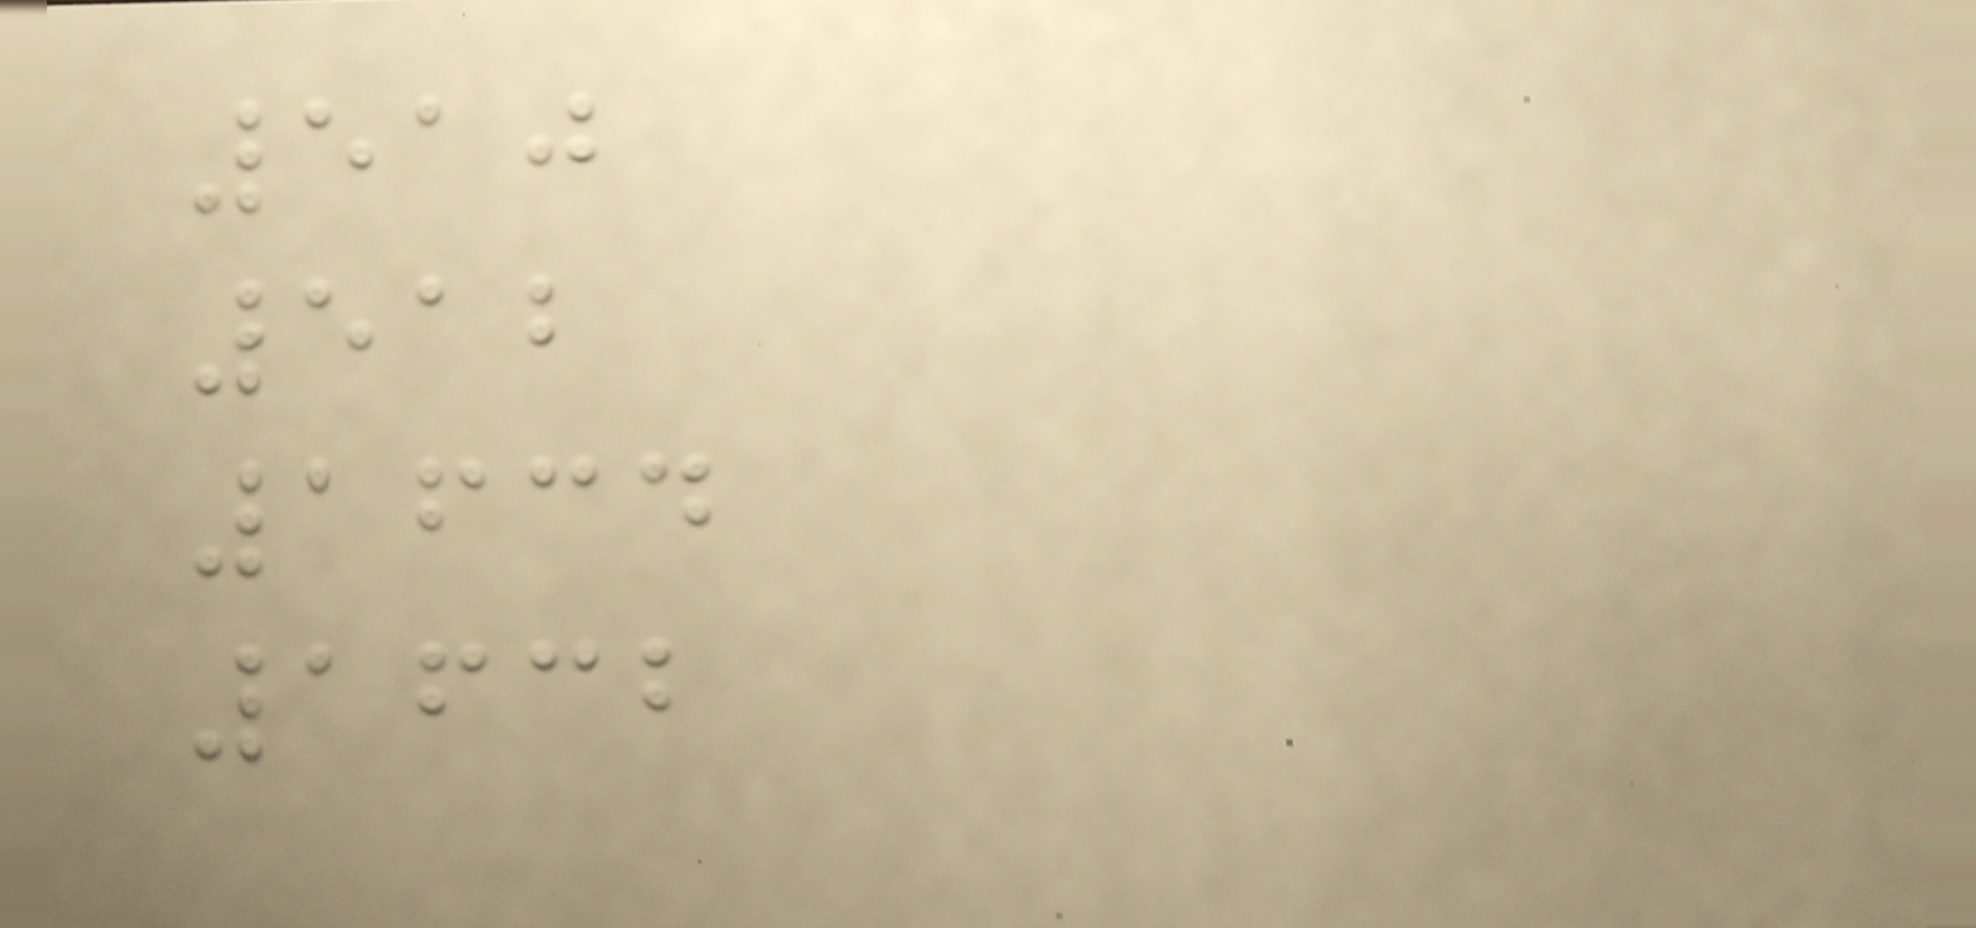510
512
1634
1632
